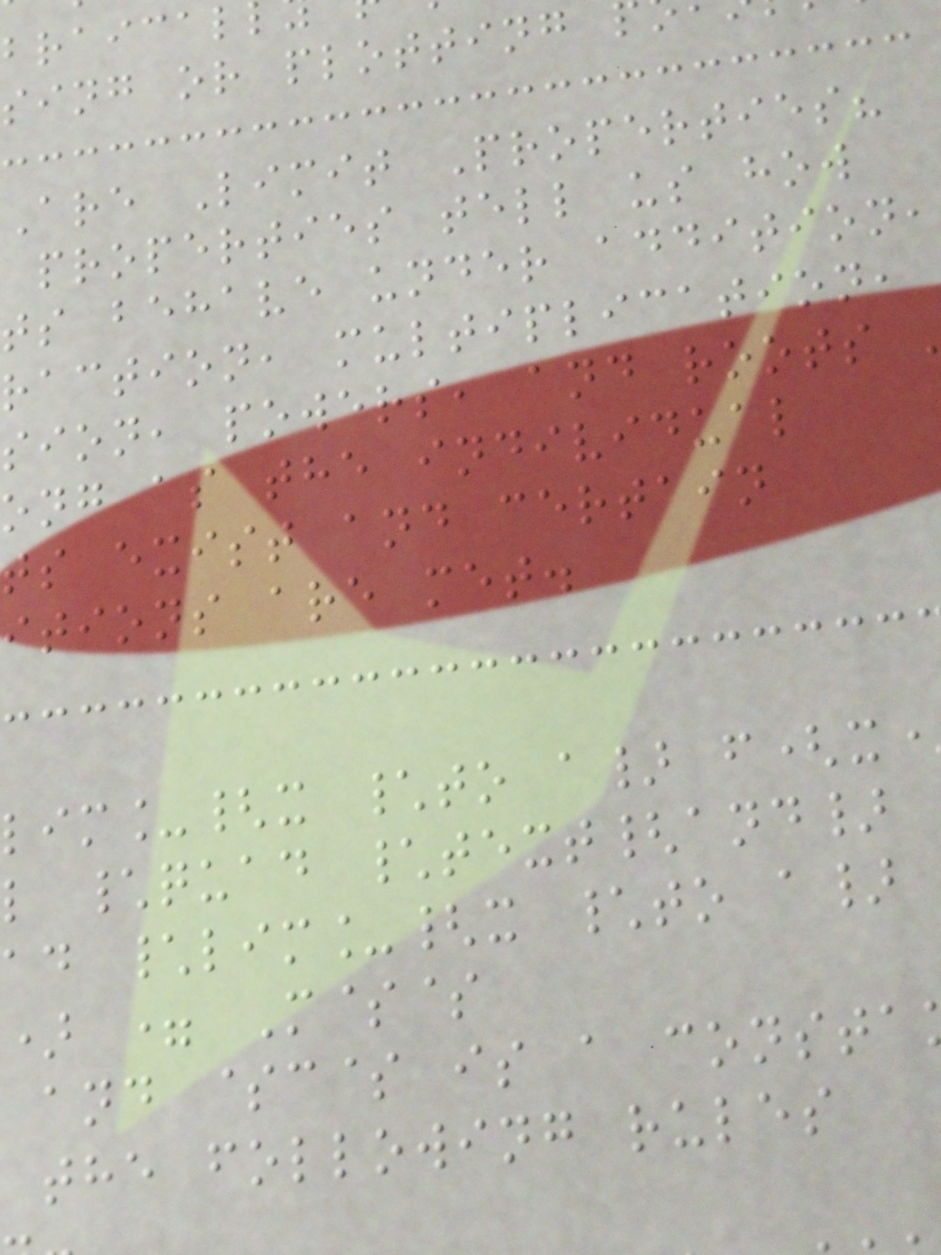sing or plotting
Are Limit Properties?
properties tell us how
ts behave under addition,
raction, multiplication,
sion, powers, and roots
ong as the individual
ts exist and certain
itions are met.
lim_{x \to a} f(x
l \quad \text{and}
ad \lim_{x \to a}
) = M$$
and $c$ is a consta
the following rules
